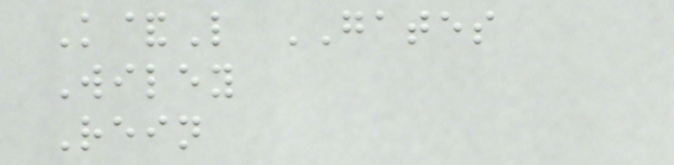K&L GATES
Wiley
Rein
